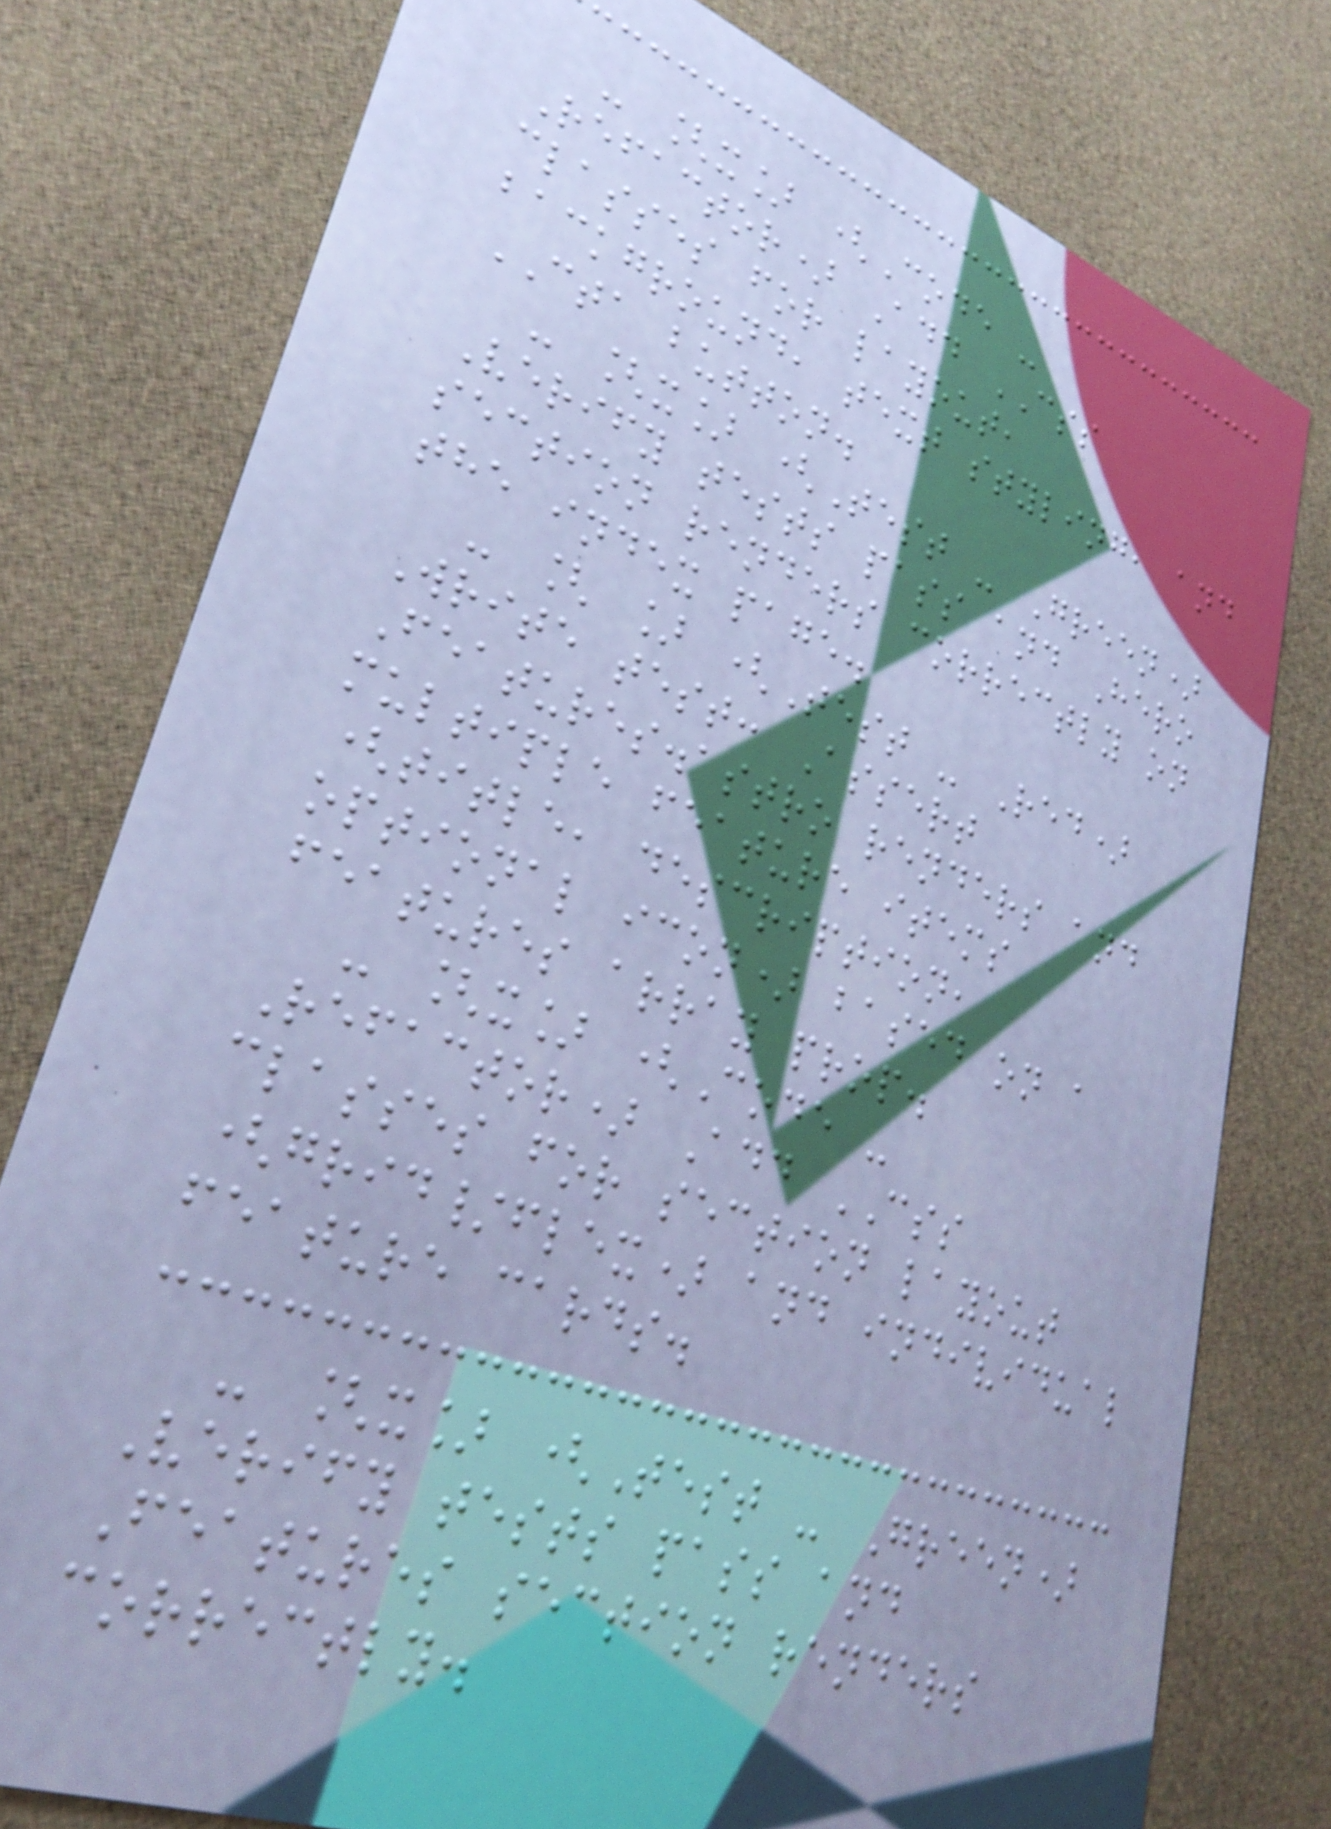- [x] (Code -
Refactor) Add CSS
classes for layout,
background, text styling, and
CTA button.
- [x] (Test - Green)
Verify tests pass and Hero
section renders correctly on
the index page.
- [ ] (Test - Red)
Write test: Assert
Features.astro renders and
multiple feature items
(title, description,
optional icon) based on a
features array prop.
- [x] (Code -
Refactor) Add CSS
classes for section layout
(grid/flex) and individual
feature cards.
- [x] (Test - Green)
Verify tests pass and
Features section renders
correctly.
